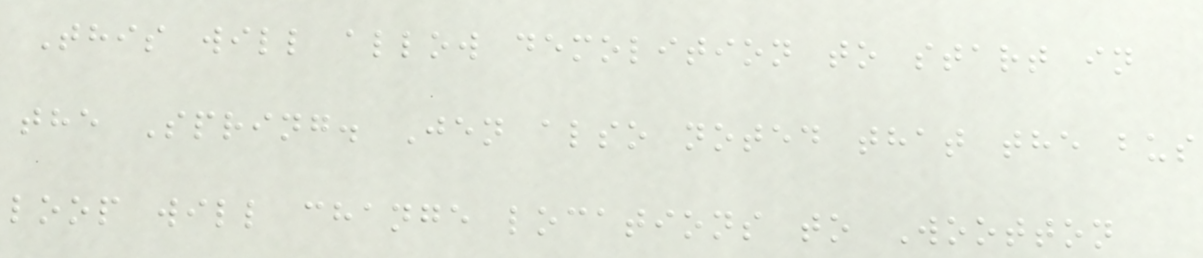This will allow demolition to start in
the Spring. Jen also noted that the bus
loop will change locations to Wootton
